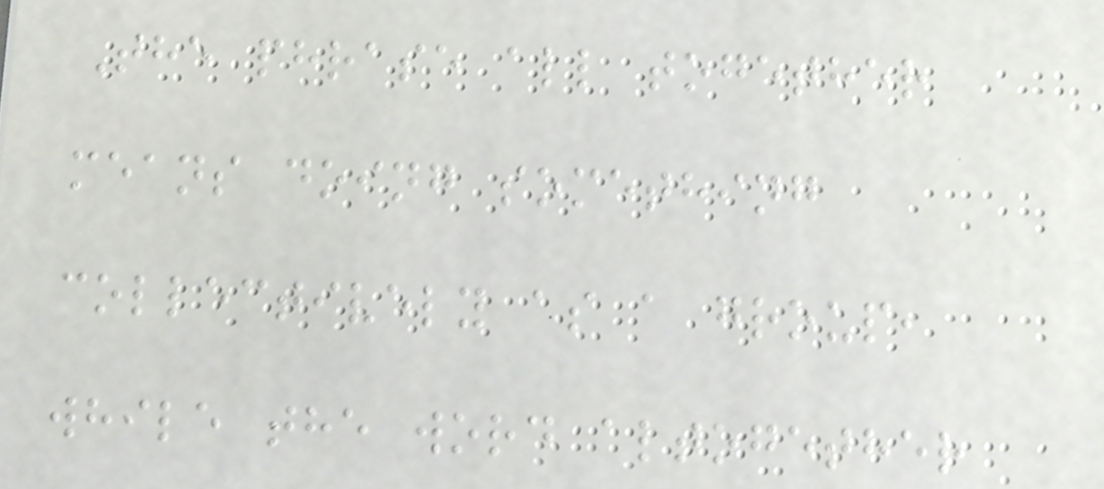The phrase all together
means doing something
collectively as a group,
while the word altogether
